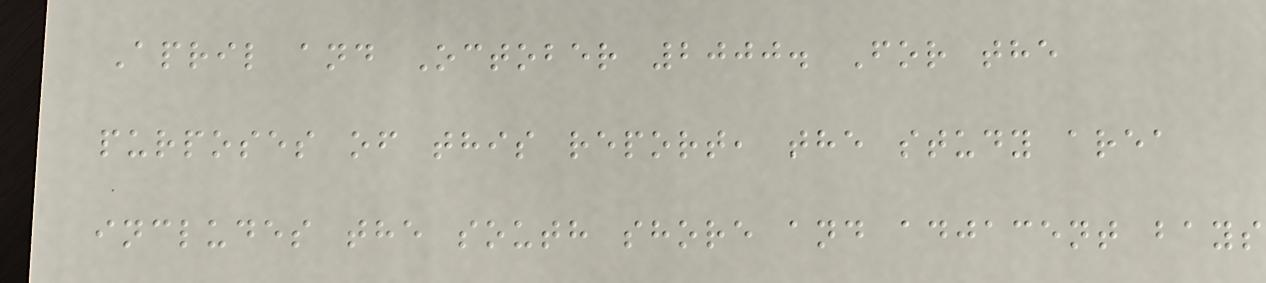April and October 2000. For the
purposes of this report, the study area
includes the south shore and adjacent bays
